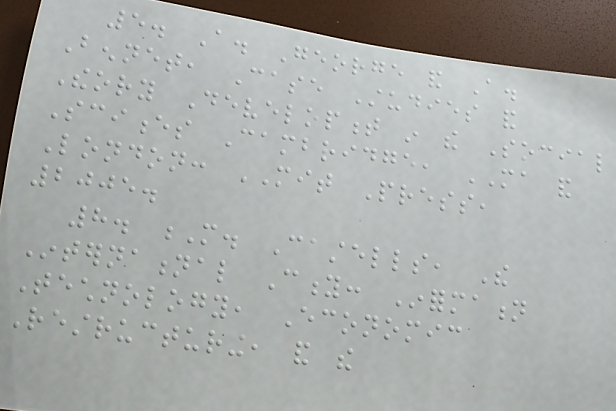5. A. George and A.
Bennet, Case Studies and
Theory Development in the Social
Sciences Cambridge, MA and
London: MIT Press,
2005.
8. M. Castells, The
International City: Information
Technology, Economic
Restructuring, and the
